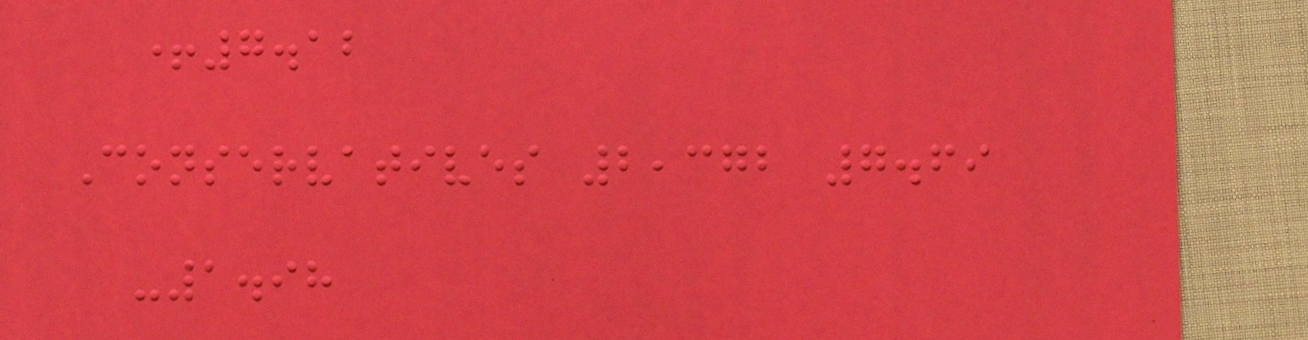+7.12
Conservatives 2,372 7.69
-1.98
